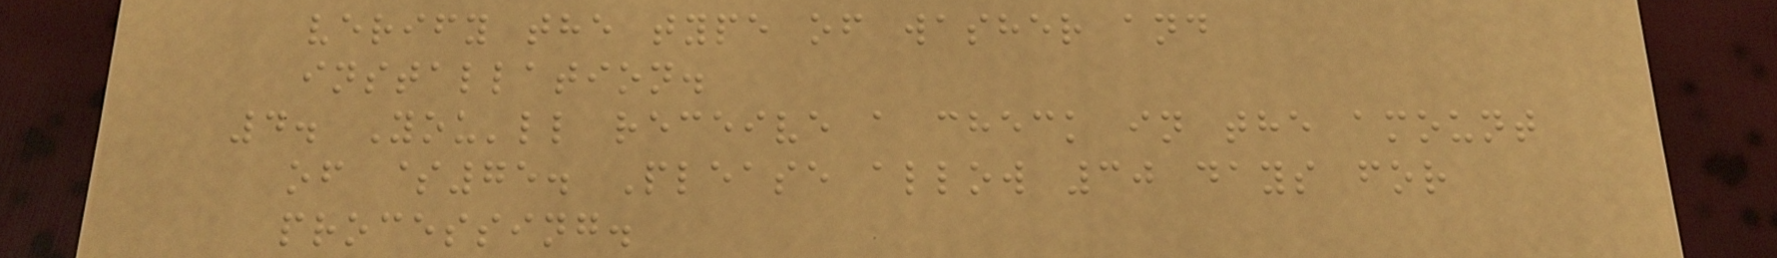verify the type of washer and
installation.
4. You'll receive a check in the amount
of $75. Please allow 30 days for
processing.
